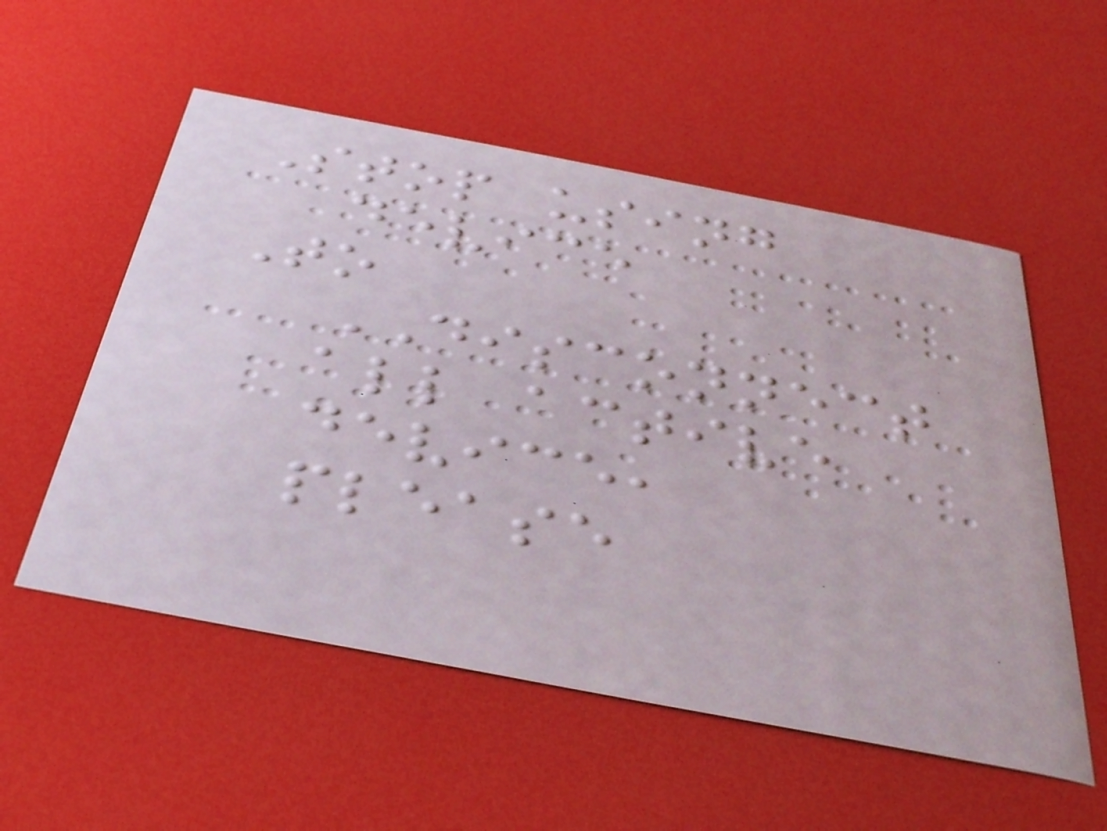Stop using
device
To
DISCONNECT
all active
device,
please
